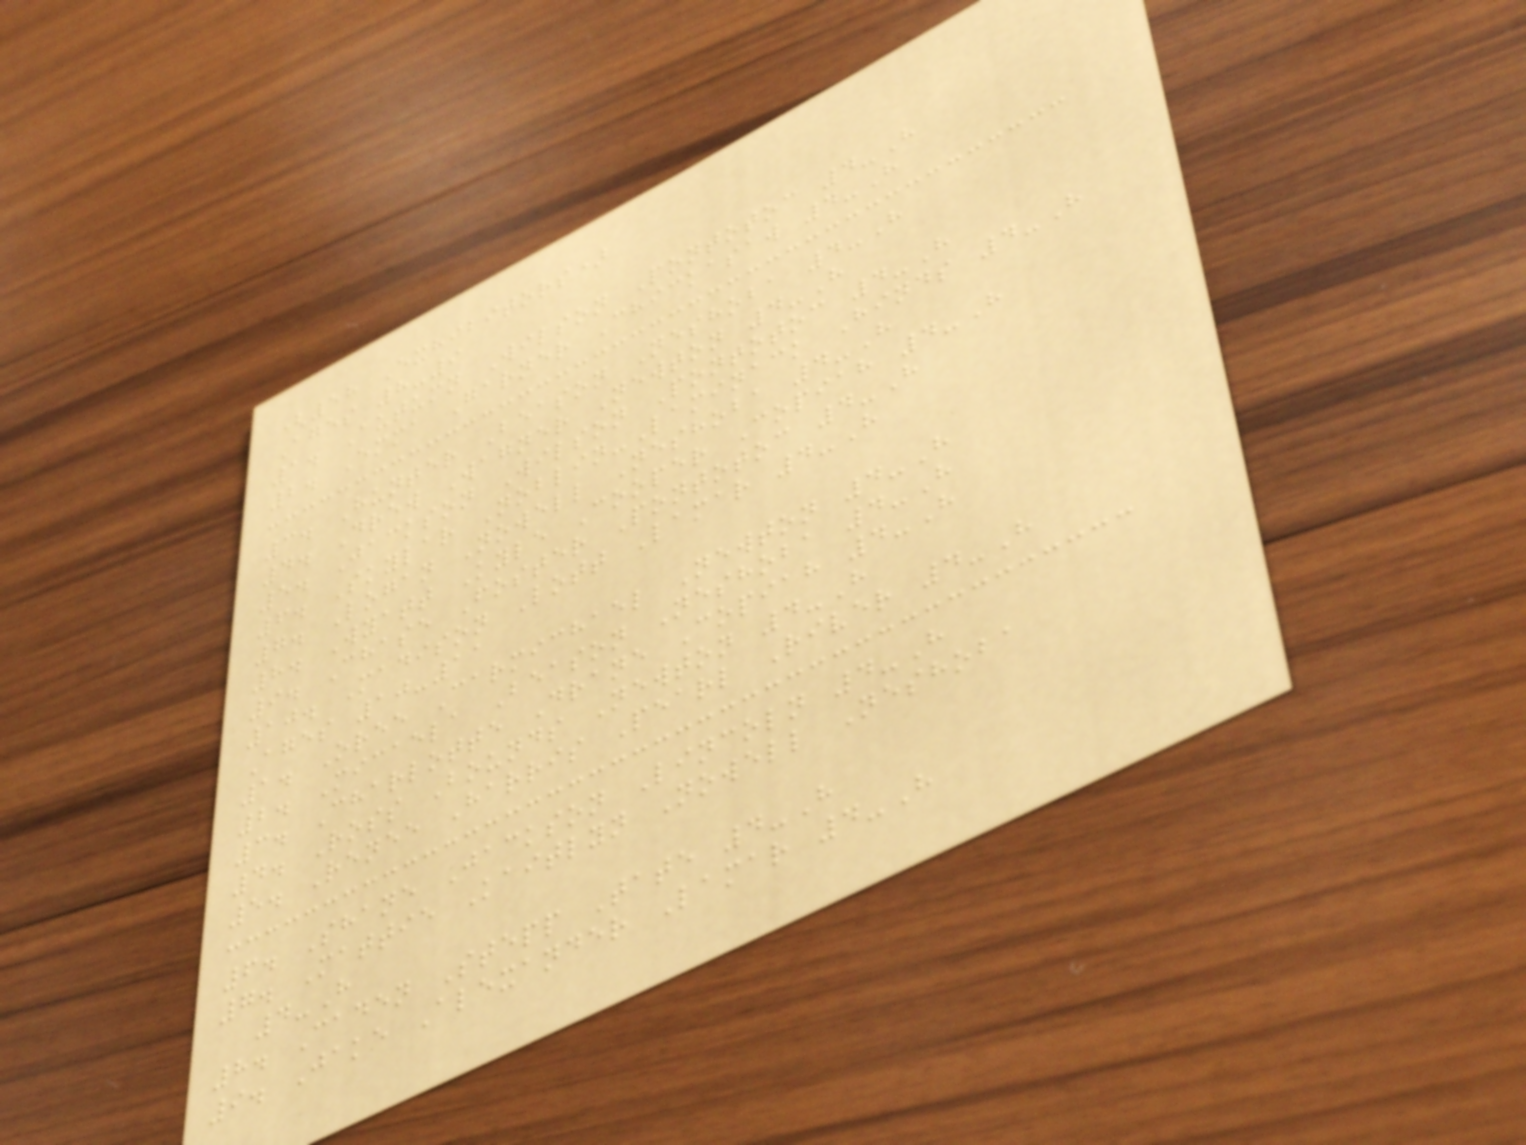(58 Exhibitors)
Ages 8-9
1. Autumn Wilson Pontotoc 4-H
2. Emma Garner Chickasaw 4-H
3. Hunter Beason Neshoba 4-H
4. Drew Wagner Newton 4-H
5. Jackson Wilson Pontotoc 4-H
6. Skylar Noblin-Laminack Hinds 4-H
7. Logan Nowell Neshoba 4-H
8. Wyatt Kyle Cooper Copiah 4-H
9. Chase Foster Pontotoc 4-H
10. Madison Lott Lamar 4-H
Ages 10-11
1. Oree Carmichael Newton 4-H
2. Micaela Beason Neshoba 4-H
3. Charlotte Drane Copiah 4-H
4. Ross Bounds Newton 4-H
5. Renee Harris Pearl River 4-H
6. Shane Jackson Lincoln 4-H
7. Mattie Kaitlyn Nowell Neshoba
4-H
8. Caden Stepp Tate 4-H
9. Jake Alexander Lamar 4-H
